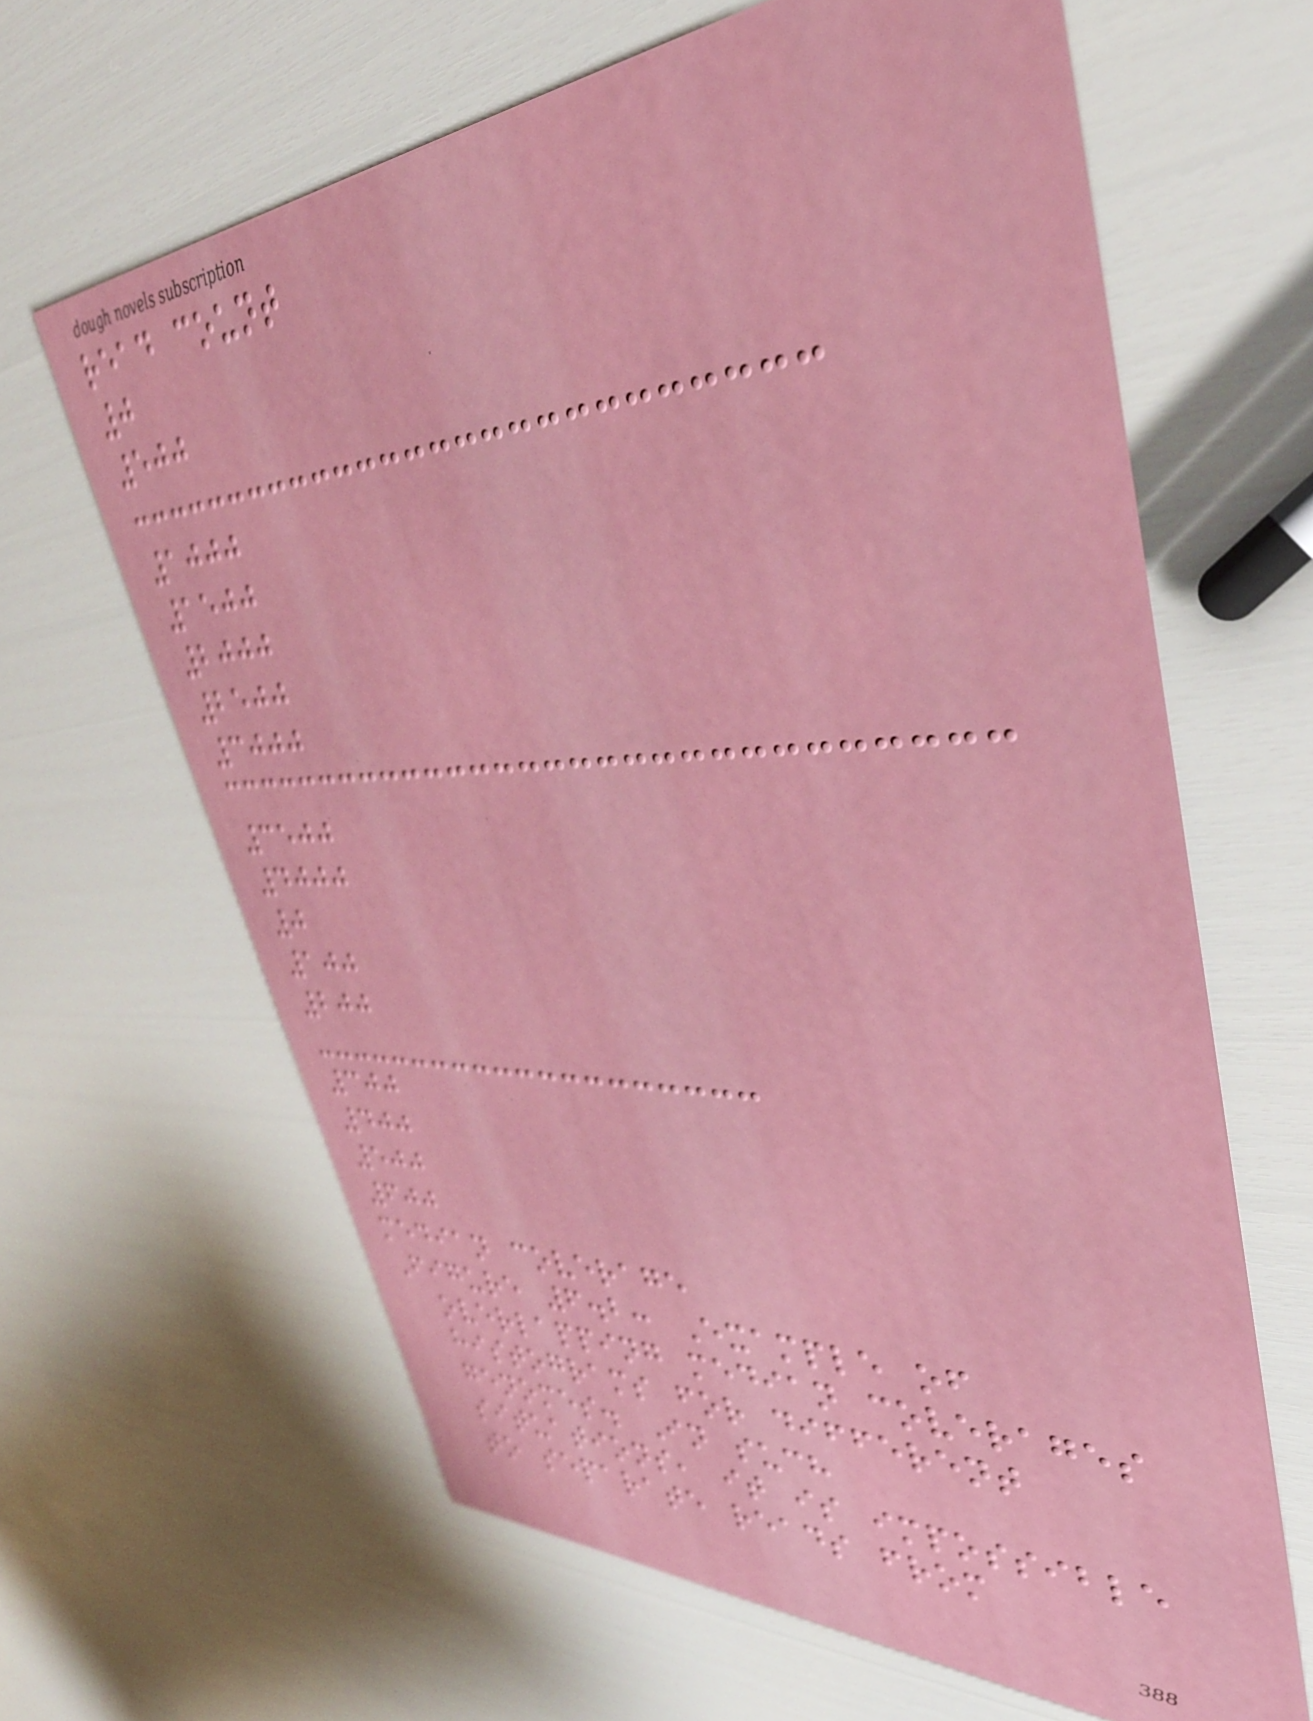read count
0
500
1000
1500
2000
2500
3000
3500
4000
0
100
200
300
400
500
600
median coverage
Figure 6.2: Example of
overlapping median coverages
histograms for different
genomes. In such
situations, it is impossible
to separate reads from
